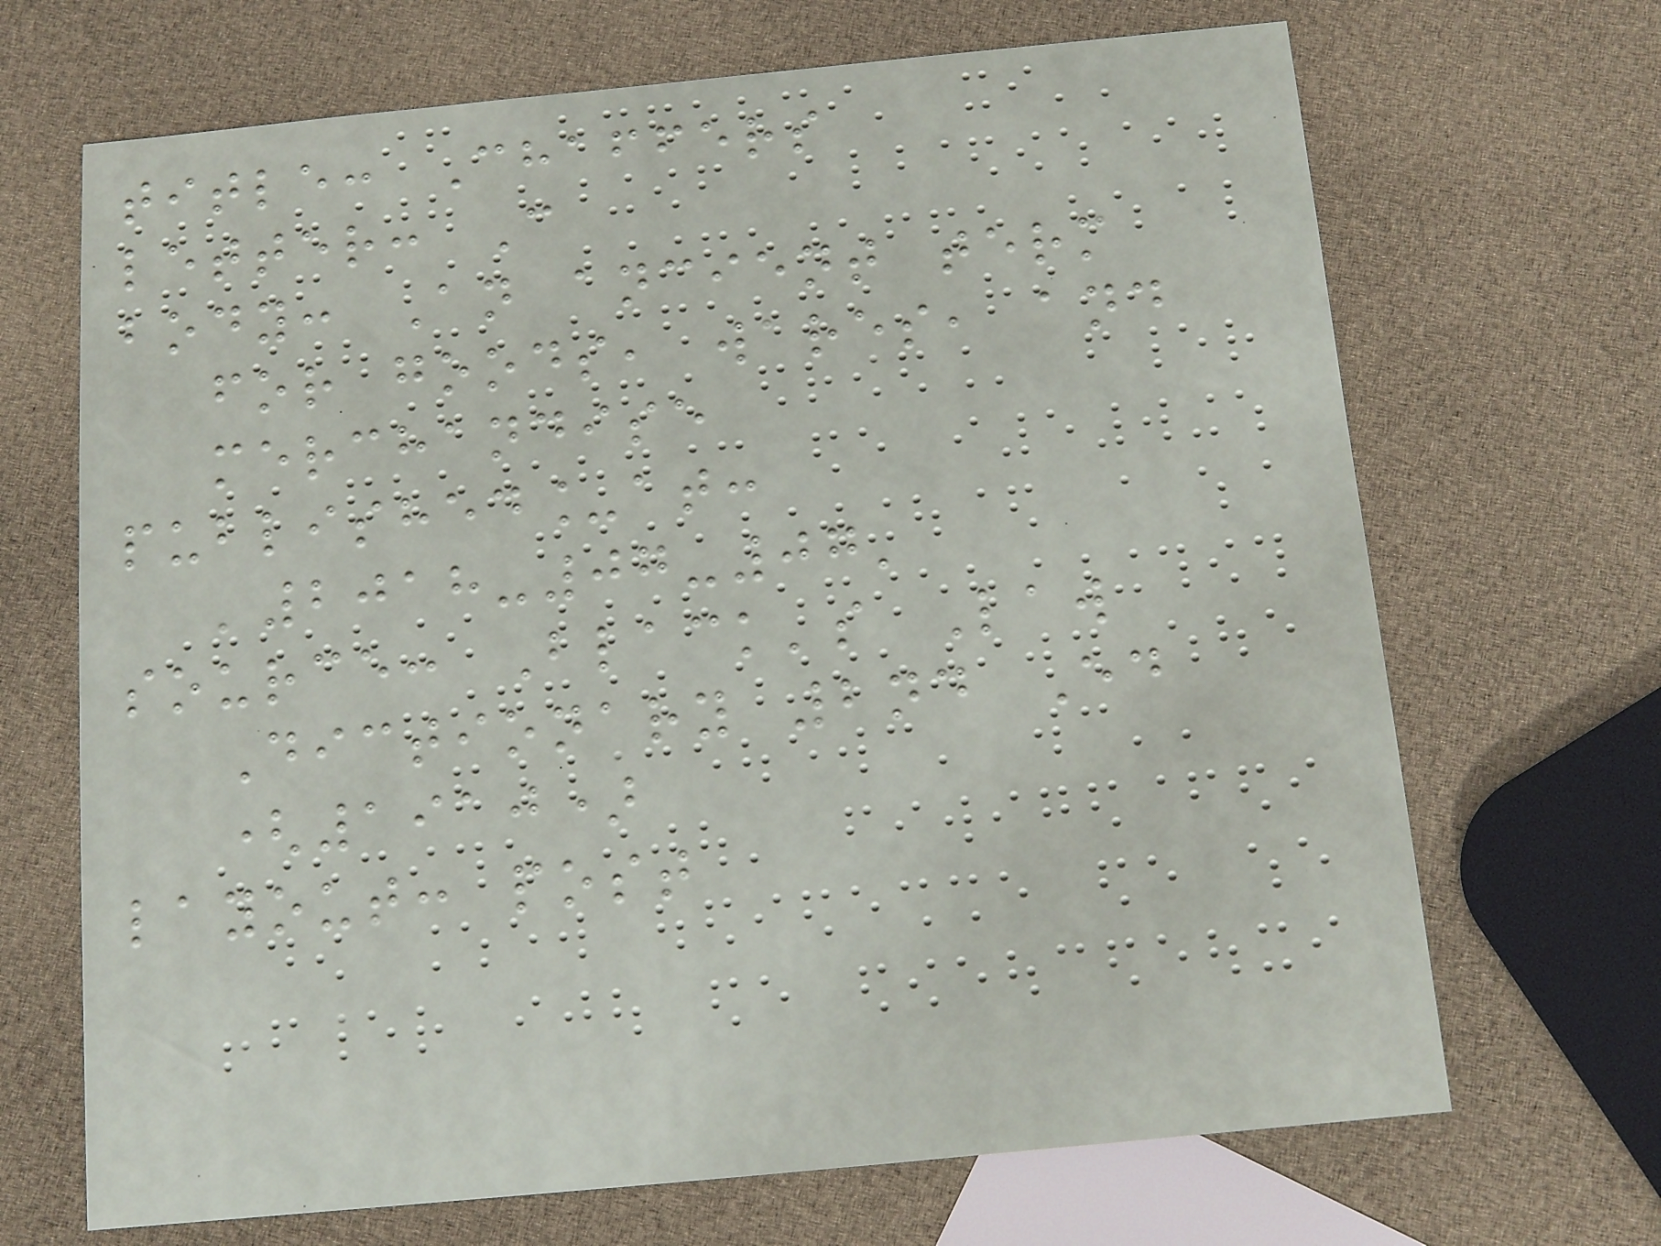title: Chaffers
letter: C
body: An ancient term
for goods, wares, and
merchandise
published_at:
'2018-07-07'
source: Black's Law
Dictionary 2nd Ed
(1910)
layout: post
